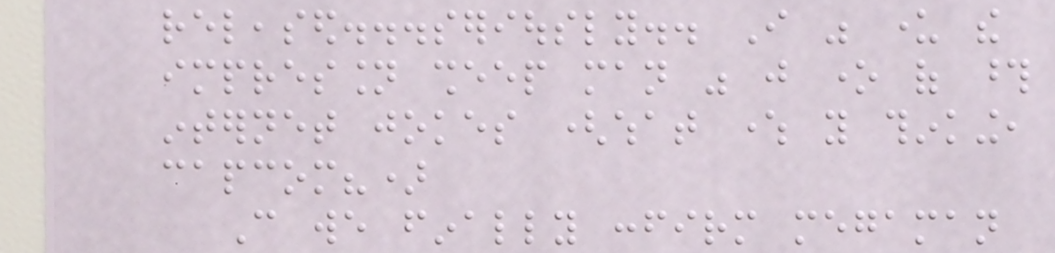released...seriously.. I was under the
impression sheep man was just one of those
internet jokes (what where you thinking,
capcom?)
Can we finally confirm megaman
